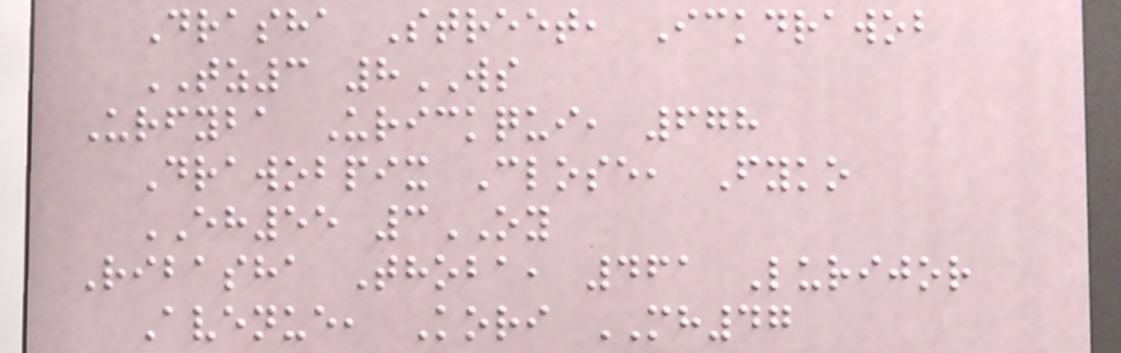Drasha Street, Ickdrawob
TZ3 8WS
Urfyba Urickqui, 678
Drawobpix Close, Fyko
EH55 3OY
Ribasha Thoba, 461 Lurijor
Avenue, Kori MH47
